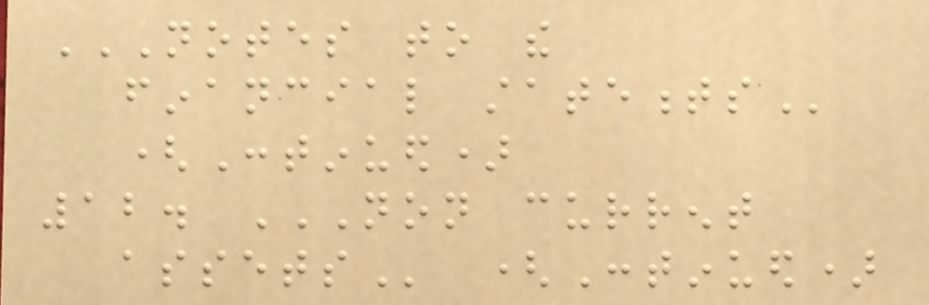NOTES TO THE
FINANCIAL STATEMENTS
(Continued)
12. NON CURRENT
ASSETS (Continued)
